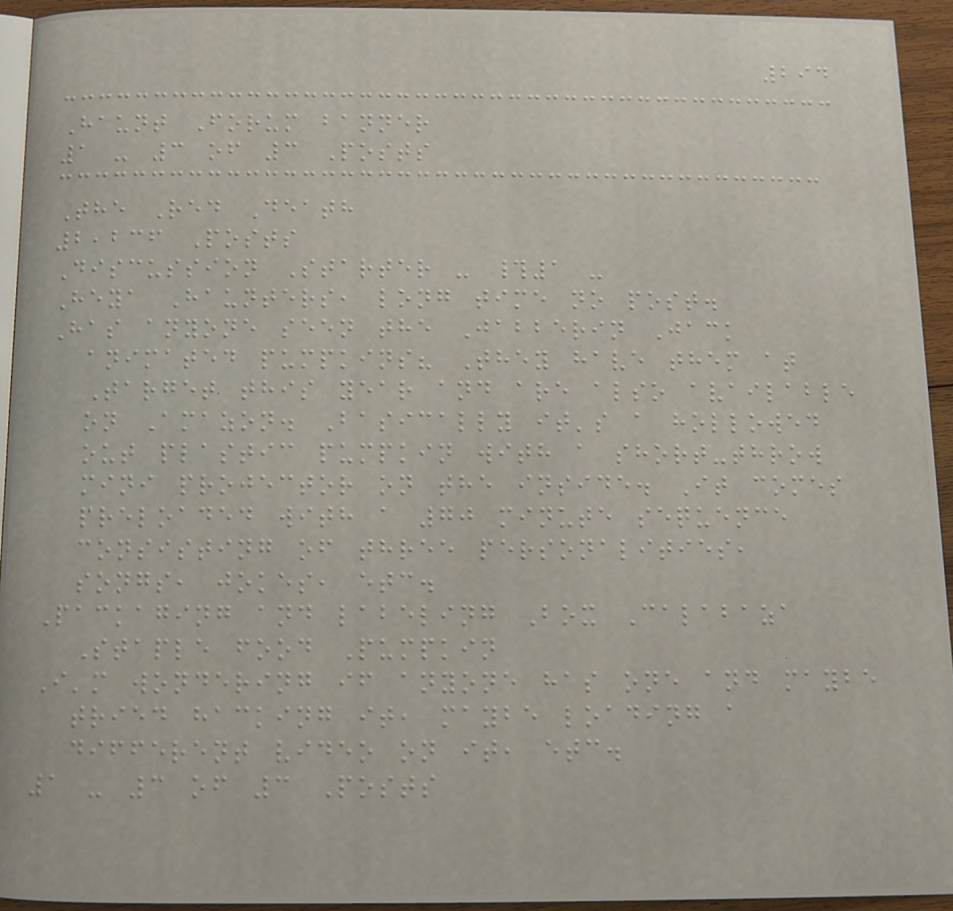294
Haunt Forum banner
1 - 3 of 3 Posts
The Red Death
2,236 Posts
Discussion Starter - #1 -
Heya Haunters, long time no post.
Has anyone seen the Jabberin Jack
animated pumpkins? They have them at
Target this year and are also available
on Amazon. Basically it's a hollowed
out plastic pumpkin with a short-throw
mini projector on the inside. It comes
preloaded with a 70 minute sequence
consisting of three personalities,
songs, jokes, etc.
Packaging and labeling Box Calabaza
Staple food Pumpkin
I'm wondering if anyone has one and maybe
tried hacking it, maybe loading a
different video on it, etc.
1 - 3 of 3 Posts
